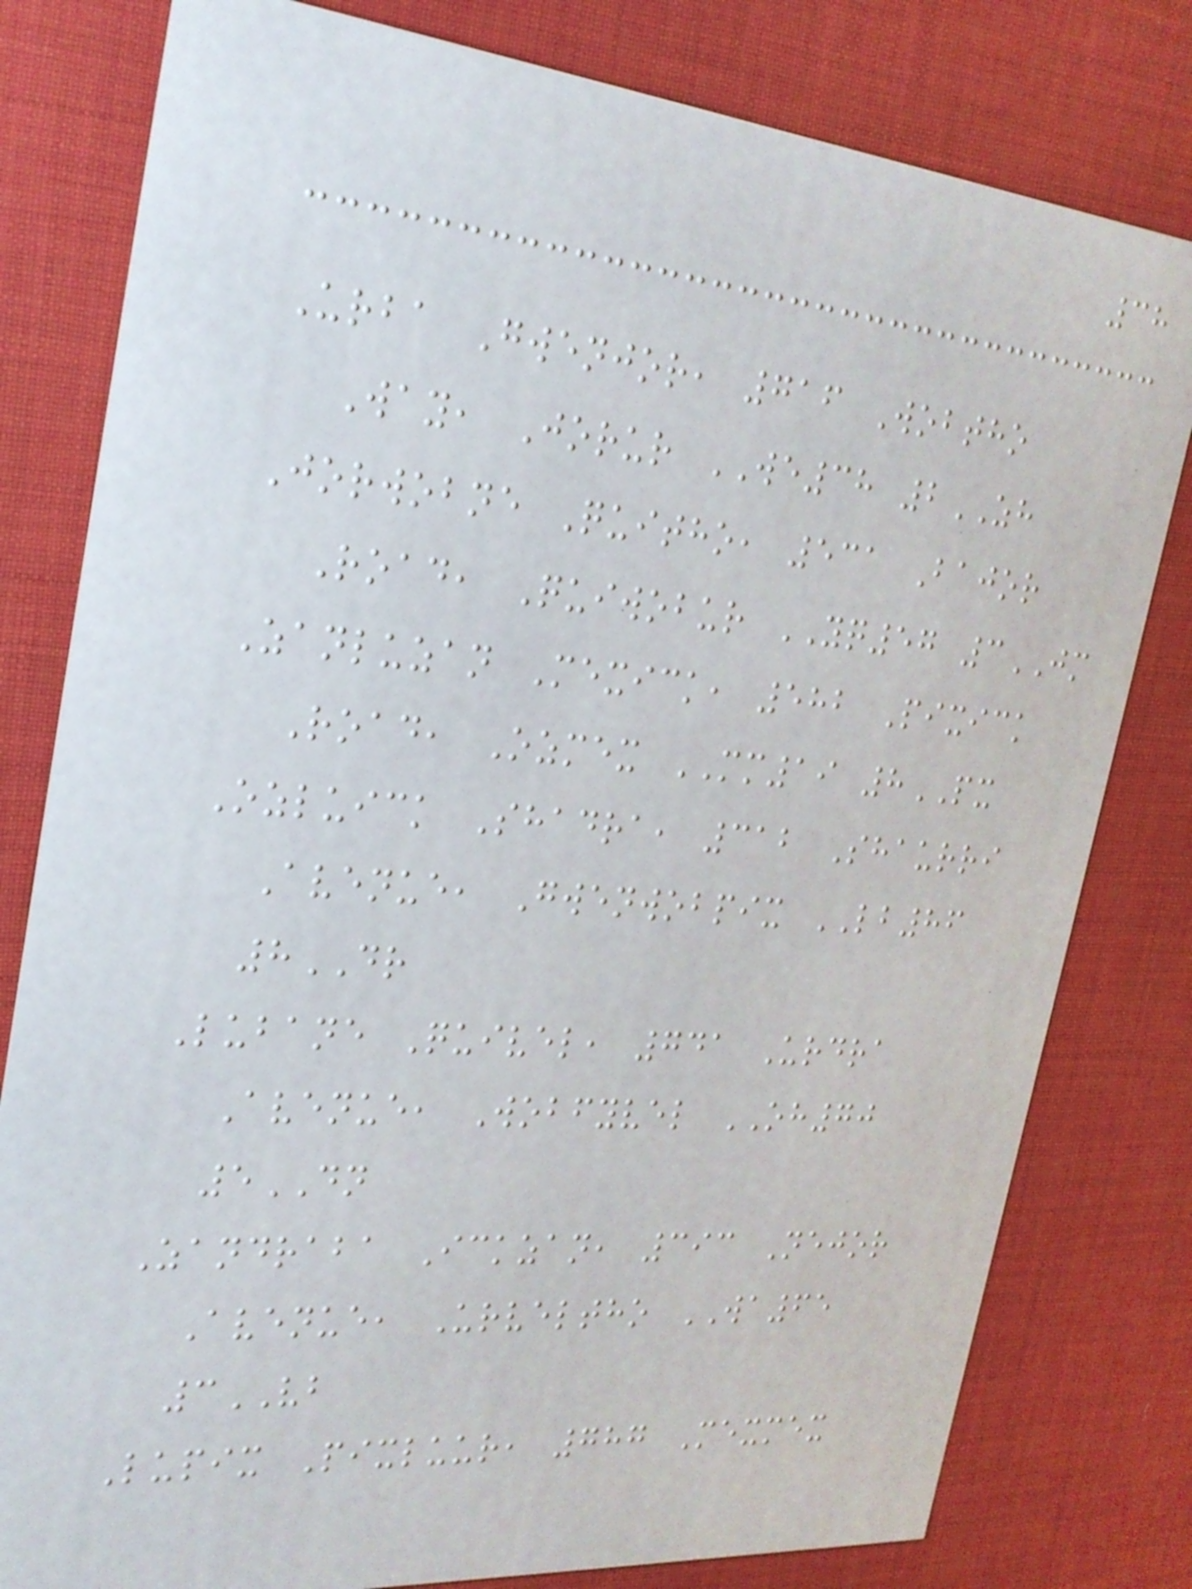38
Urba Gwenjor, 716 Wobtho
Way, Jorur WE38 2ZH
Jorwobne Quitho, 531 Bajor
Road, Quiwobur YQ57 3JM
Zanluzan Mexick, 582 Pixick
Road, Ozmex MM19 8PX
Ozluick Shadra, 312 Shaurri
Avenue, Gwenwobpix LB86
8DR
Lubane Quivel, 741 Urdra
Avenue, Wobfyvel OH70
5DN
Zandraba Ickzan, 393 Nejor
Avenue, Urveltho WA65
3VB
Lupix Pixluur, 787 Mexmex
